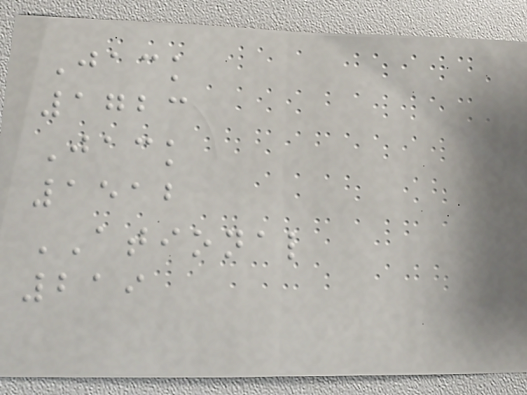Jack
1723
Jack
1512
ATIONAL
219
